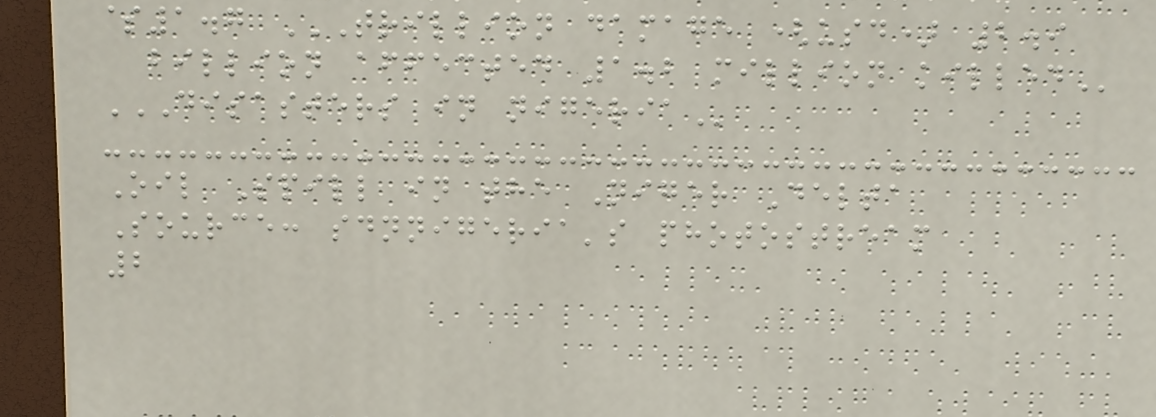$1.7 TRILLION DAMAGE (USD) 2.9
BILLION AFFECTED 1.2 MILLION KILLED
DISASTERS IN NIGERIA
Oil Spill in the Niger Delta
Source: sdnnigeria's photostream
2
